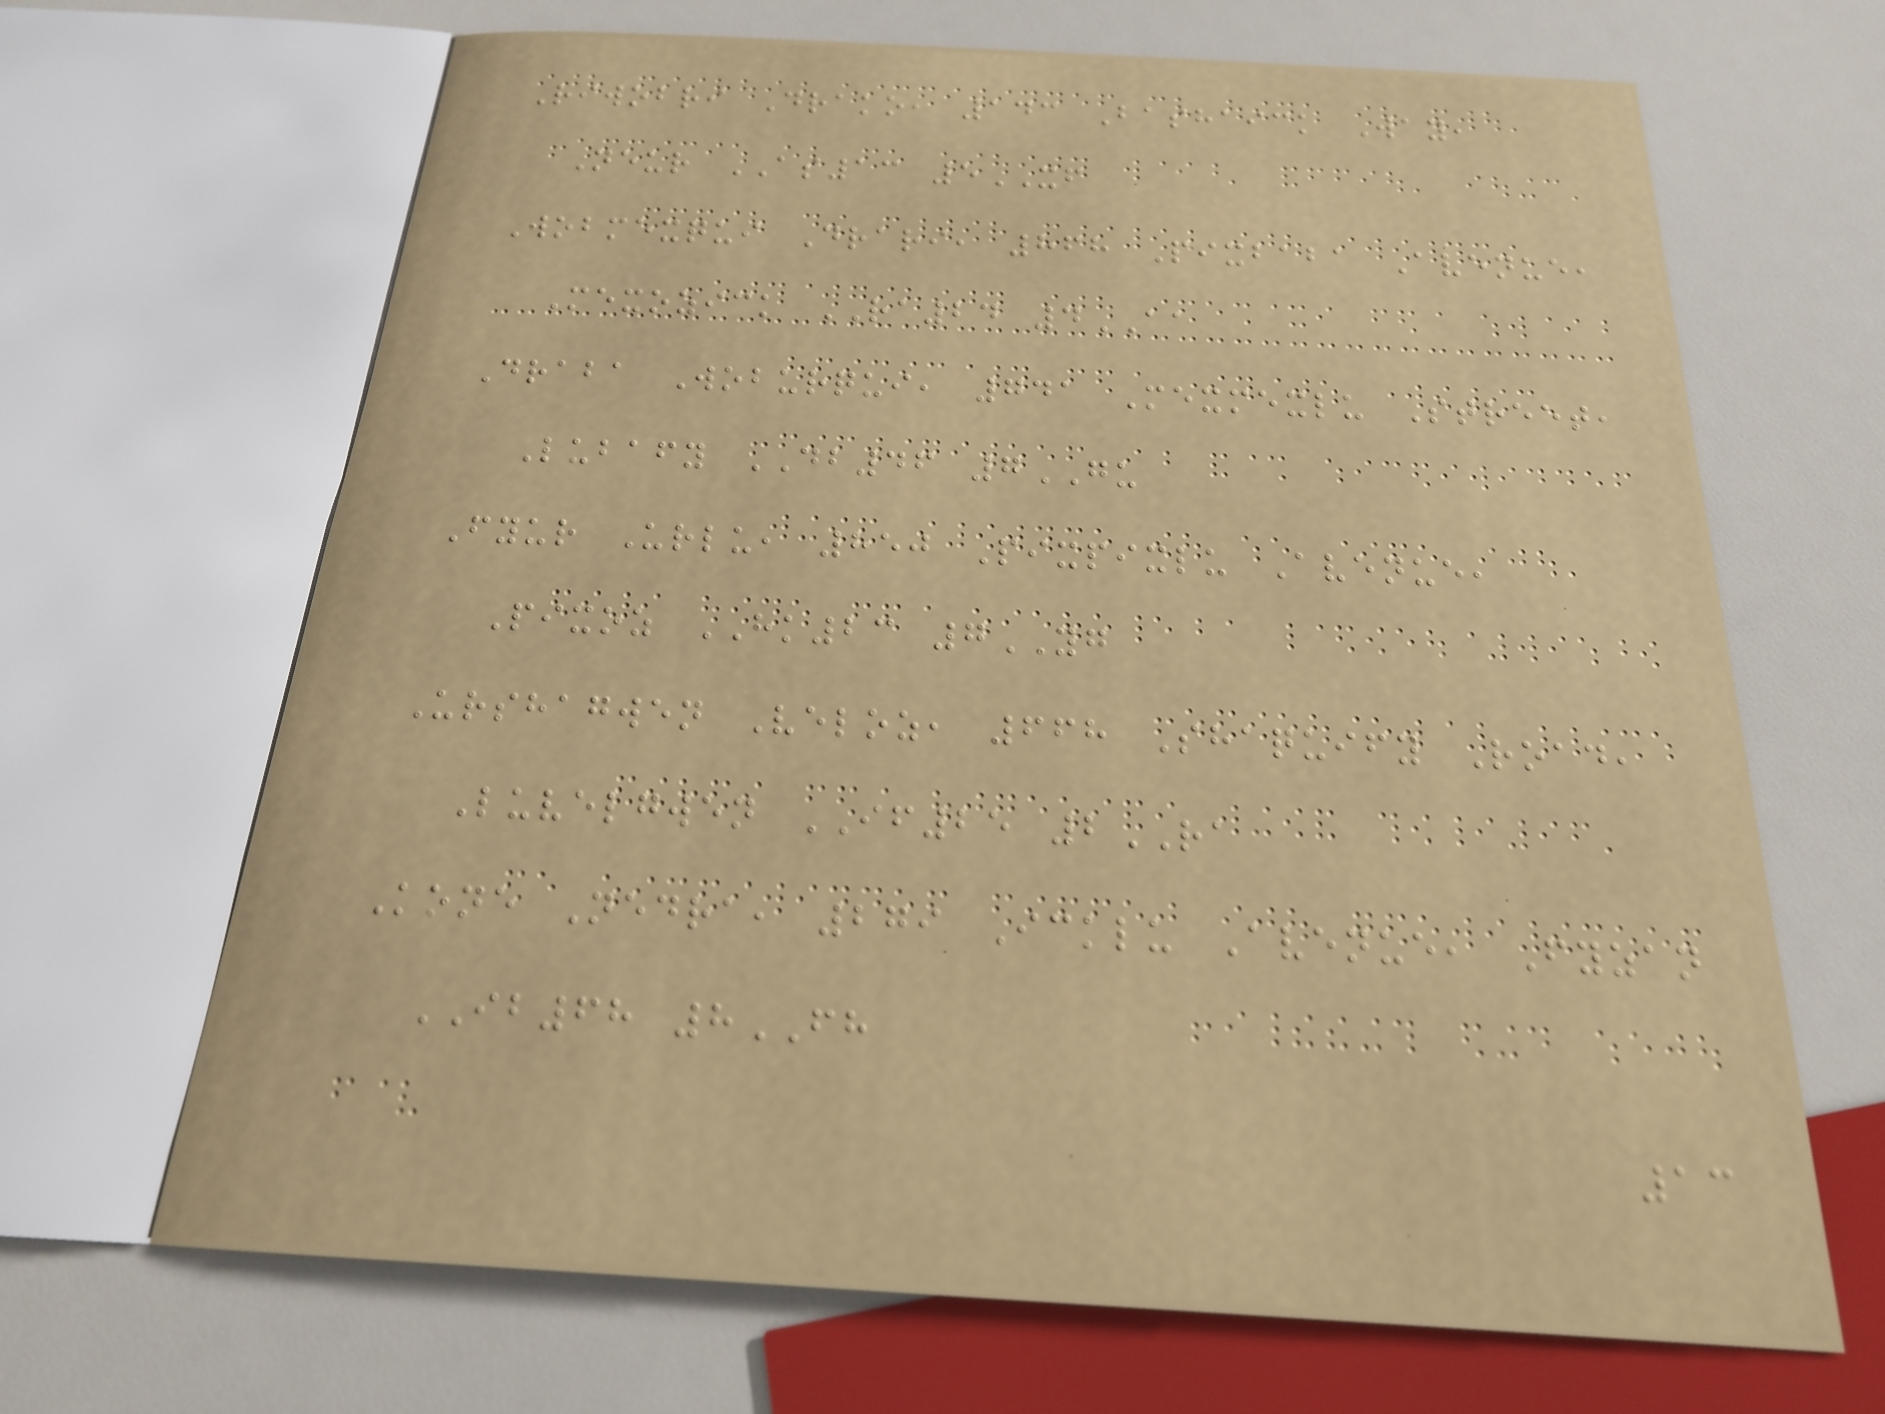Riwobri Drako, 143 Bashaick Way,
Neur AS13 5XF
Wobmexqui Drari, 868 Pixbaba Avenue,
Mexozick RA24 4AA
Draba Woburqui, 741 Mexmexlu Street,
Lubafy DB46 7GU
Fyur Urlu, 850 Pixpixlu Avenue,
Pixoz HK23 7YG
Urshagwen Veloz, 668 Shaquify Road,
Luvelgwen IF25 2RA
Kone Nedra, 279 Icklu Avenue, Fyzan
IB68 8FH
13
